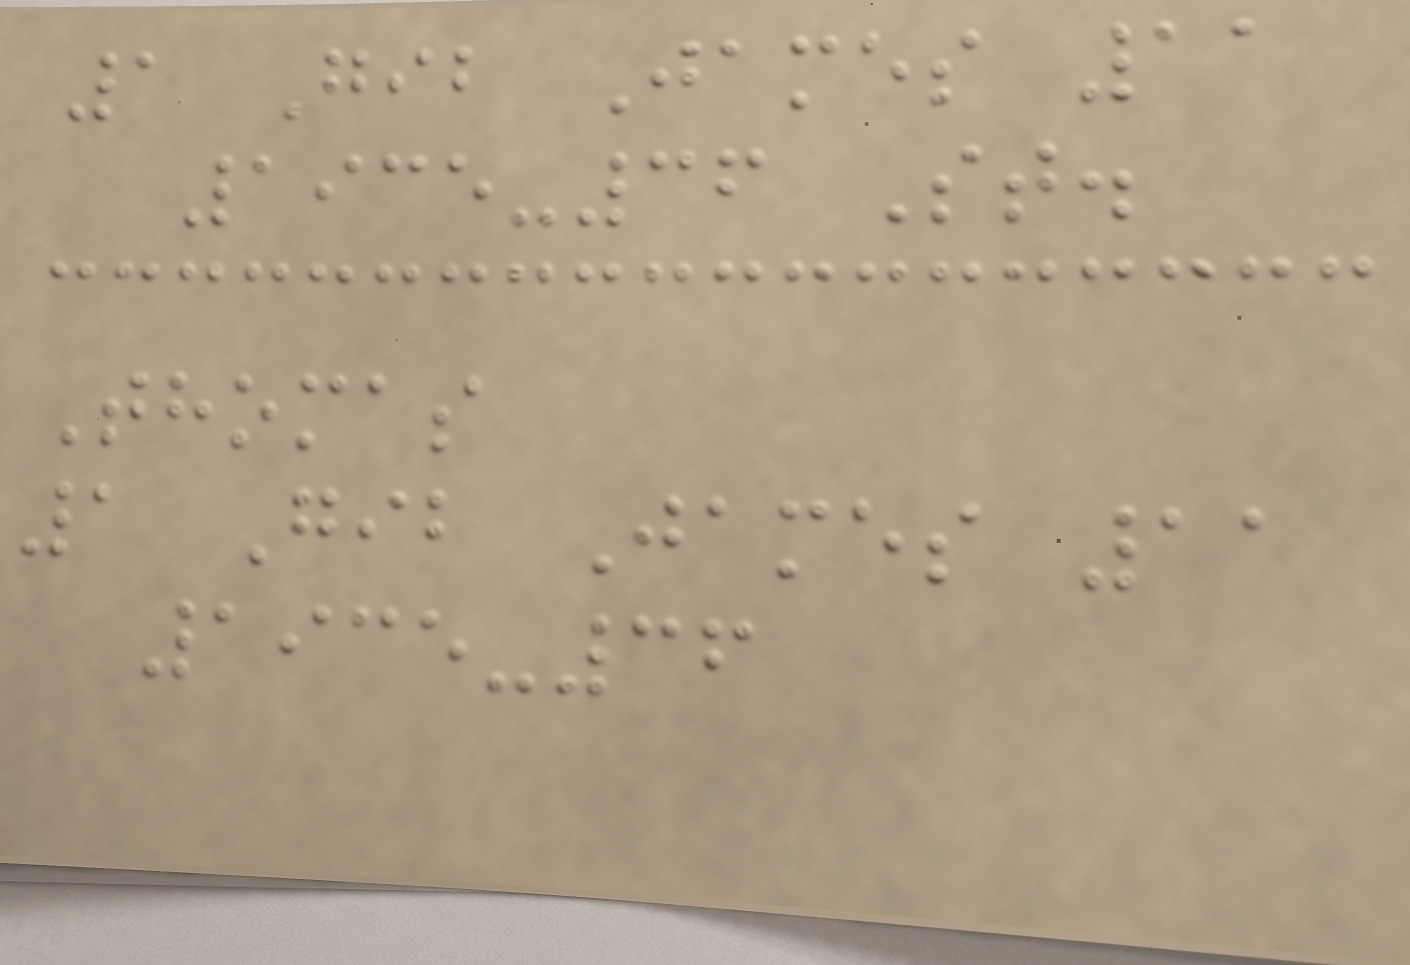1 Gib James 11
1935-36 St.
Thomas
1 Gib James 11
1935-36
